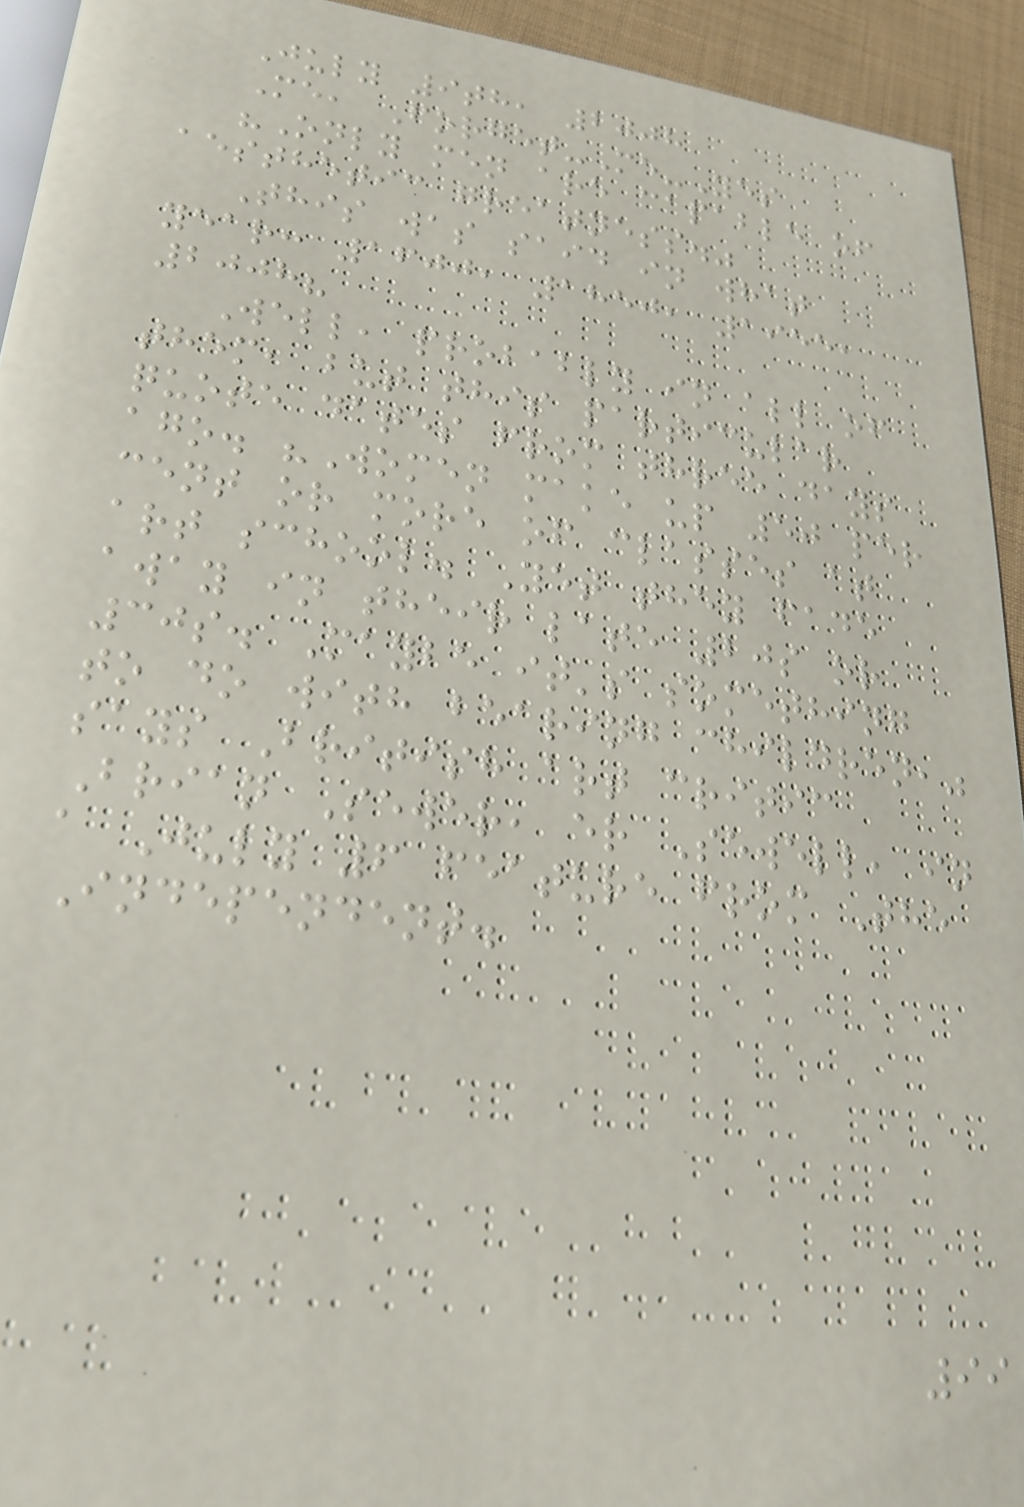July 9th, 2008
Me, Forget-Me-Yes
"Only men are capable of
aesthetic greatness."
This was said in what
year: 1600, 1850, 1955,
2008?
Well, probably in all of
them, but this particular
quote dates from three days
ago. "Women make up 50 per
cent or more of classes at
art school. Yet they fade
away in their late 20s or
30s. Maybe it's something
to do with bearing children,"
says British art critic
Brian Sewer, er Sewell, in
a July 6 feature from The
Independent.
99
